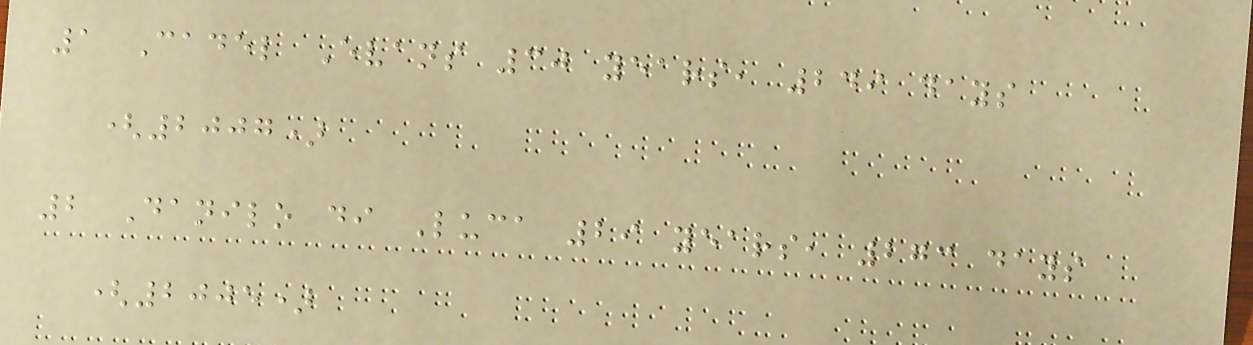1 Cadel Evans 30 years, 249 days
(2007)
2 Danilo di Luca 29 years, 273 days
(2005)
